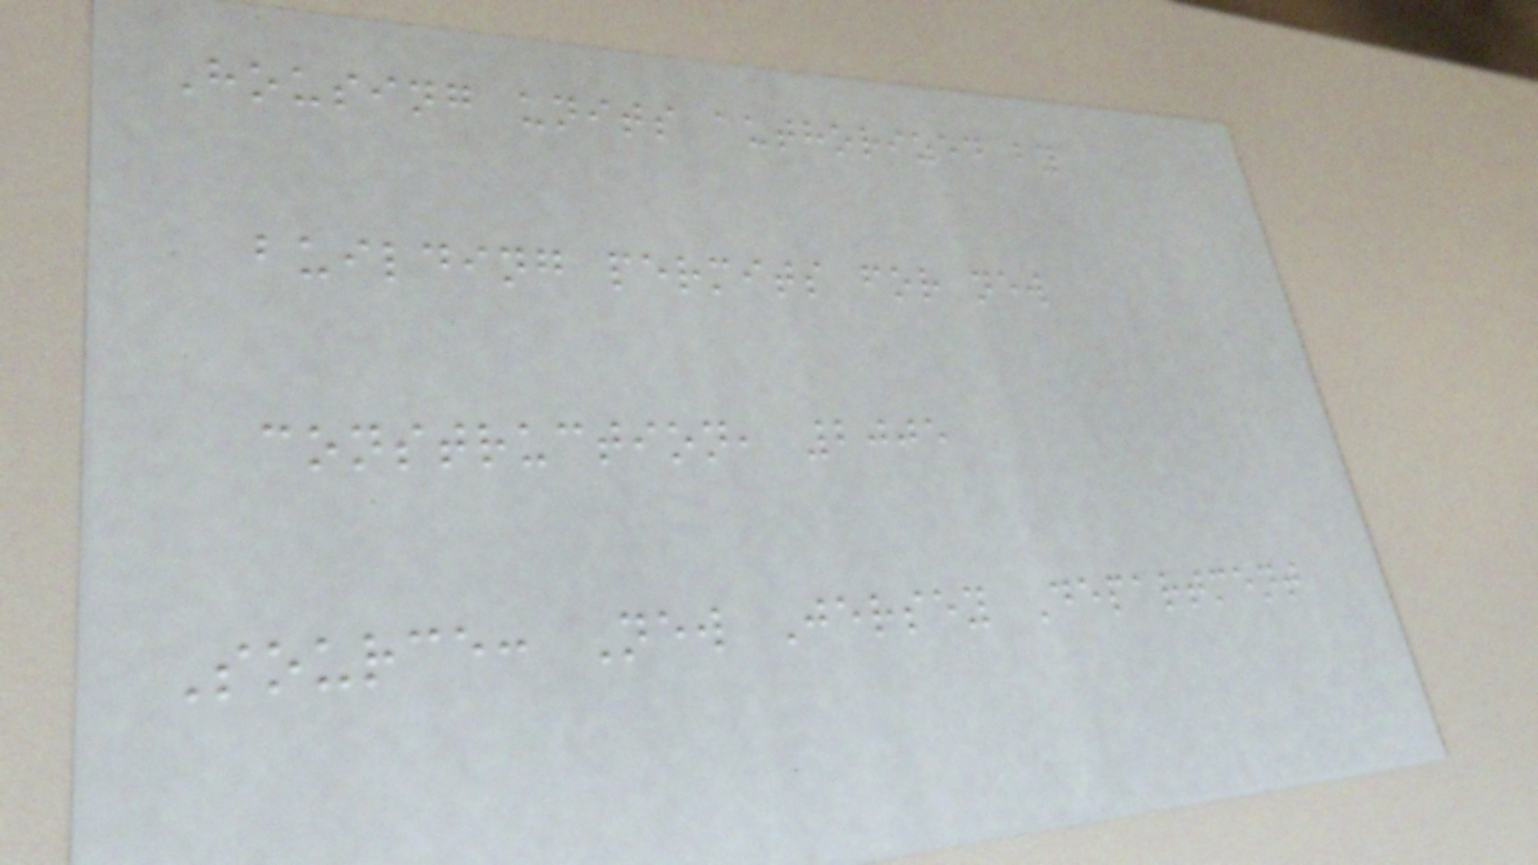Housing units authorized by
building permits for new
construction, 2005
Source: New Jersey Department
